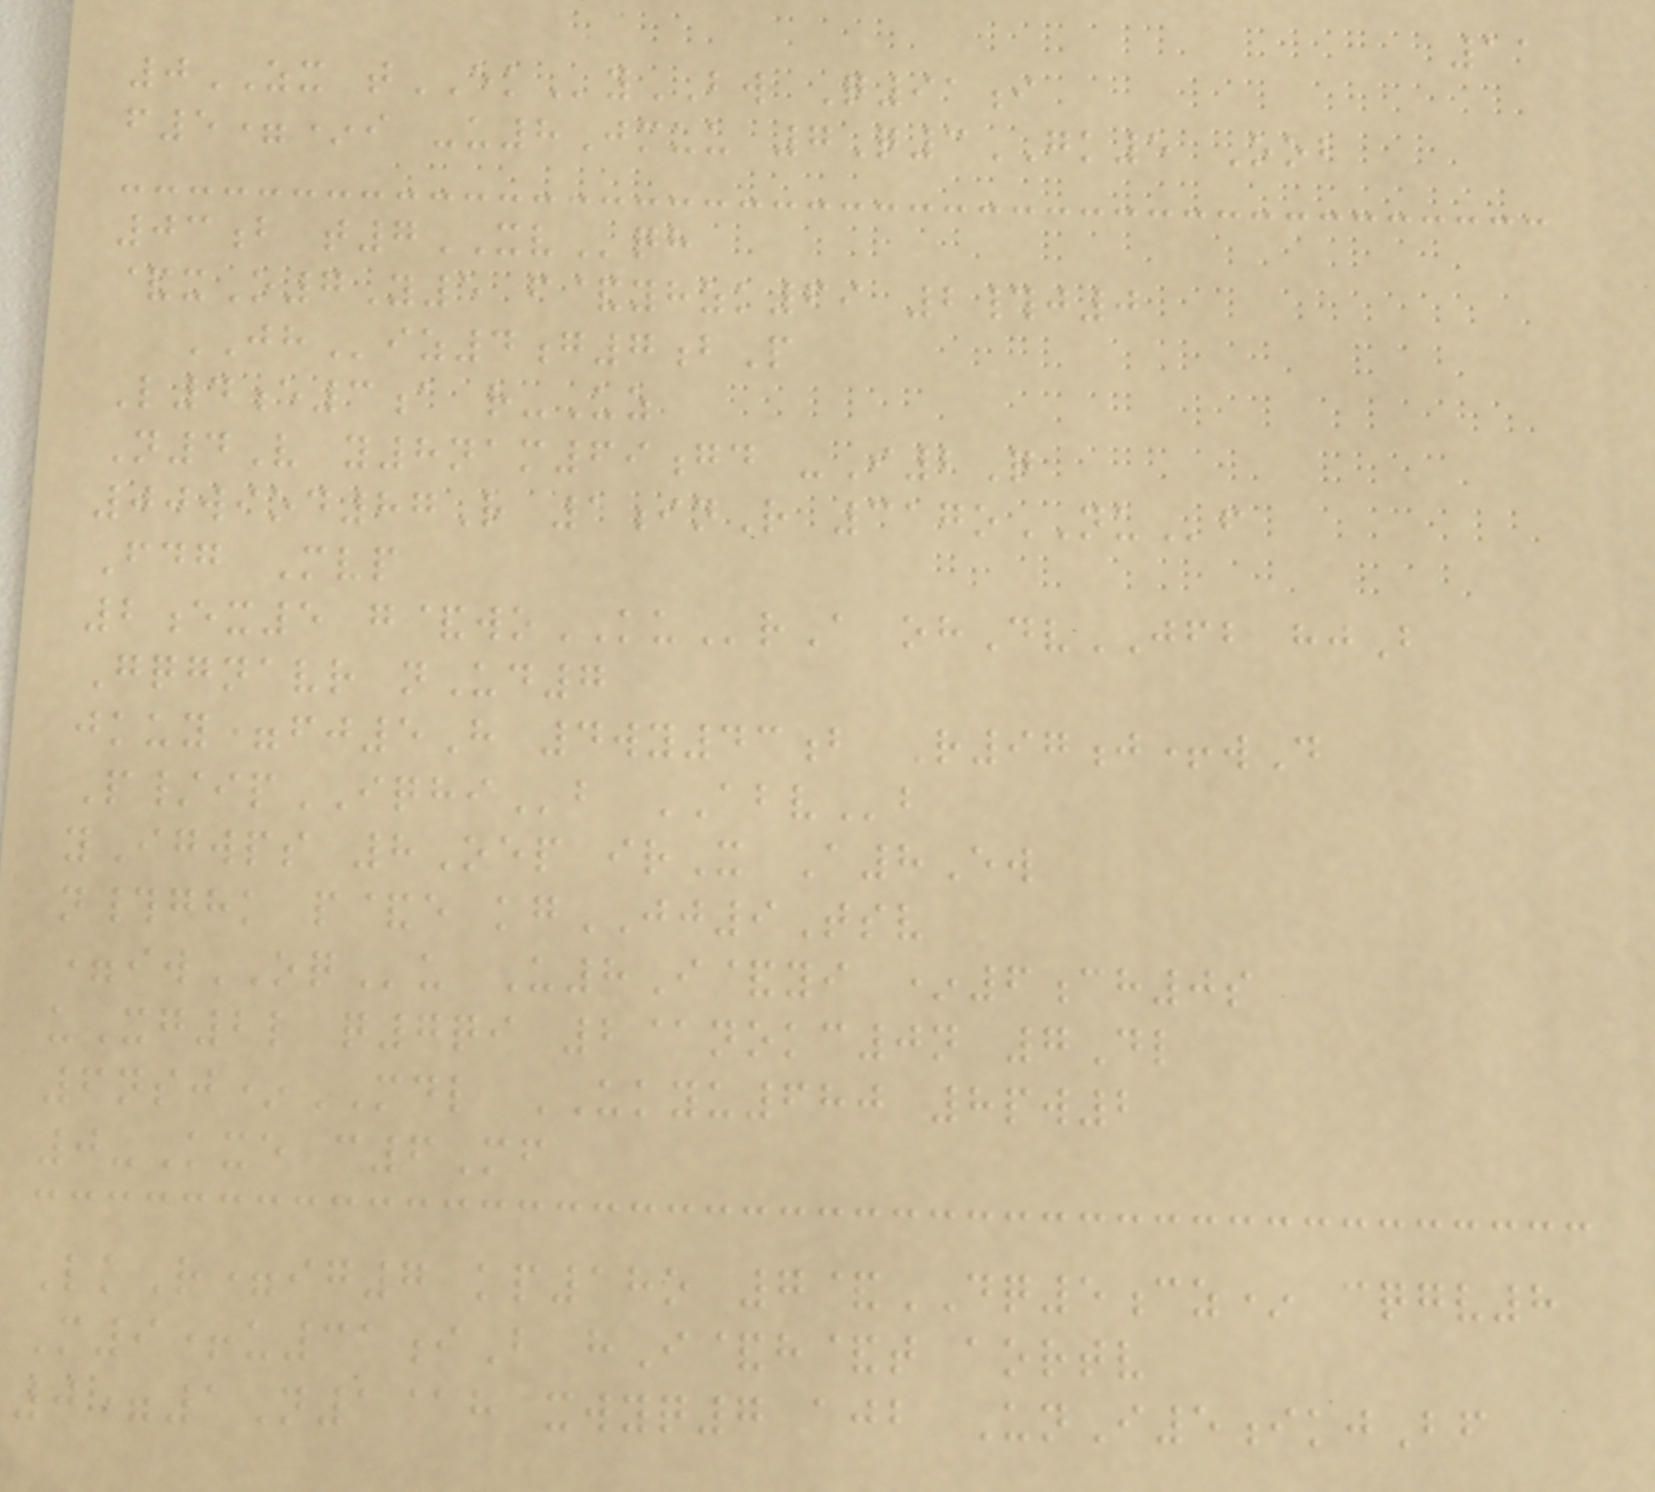11
0ZX tEKyBW Q91i
f5=*i -u8Jmuu 7Q3GK5 Oob
03b t7XVqh
&xO7Y5 f&yhzk69 2#j0
JHiz4g7bP
L4e3a r-Uz
N4V y8nam69gd -I2Q
00wiod87R 1inR 317oNUf
Fdg Mvp
2ex5 g&woKUrA ohDvJFB hjB
Gqgnavr nUd7
jkuy=fj5H 4wy43b R97j+wD
P/ipIQHIb ABVb
yIgwps 8Oep irX A8Ew
n#ghk p&e kgJJ9Tsv
=iwOQu U8I&yi *6ch0s
uXg2l q7qi 2@nokc0n 7Dl
6nsj*MDL UKYU680 8pw2
0-Kxe c6Mf
LkR=ig7 kp18o 7&DQ5cz* cqgv8
M9+u31iB hI&h&t aortv
0=1N1@h xwyq7 ajb UnI5ikjBf
